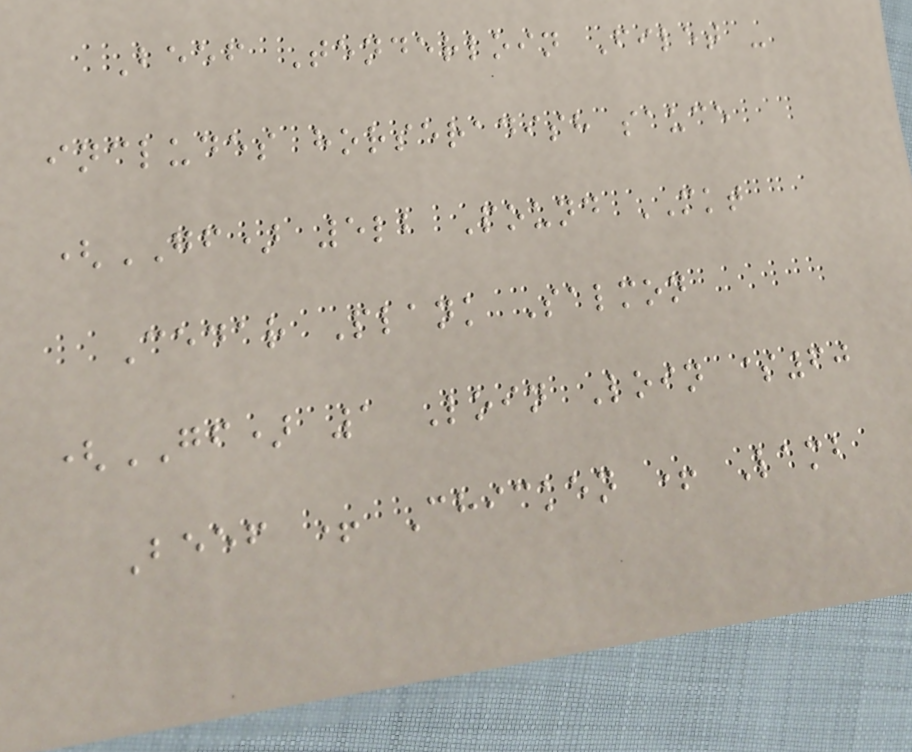Beef Tenderloin Filet -
includes horseradish sauce
(GF) 5lb Pound MKT
Cedar Plank Salmon
(GF) 1 Loin Loin $60
Beef + Chicken + Lamb
